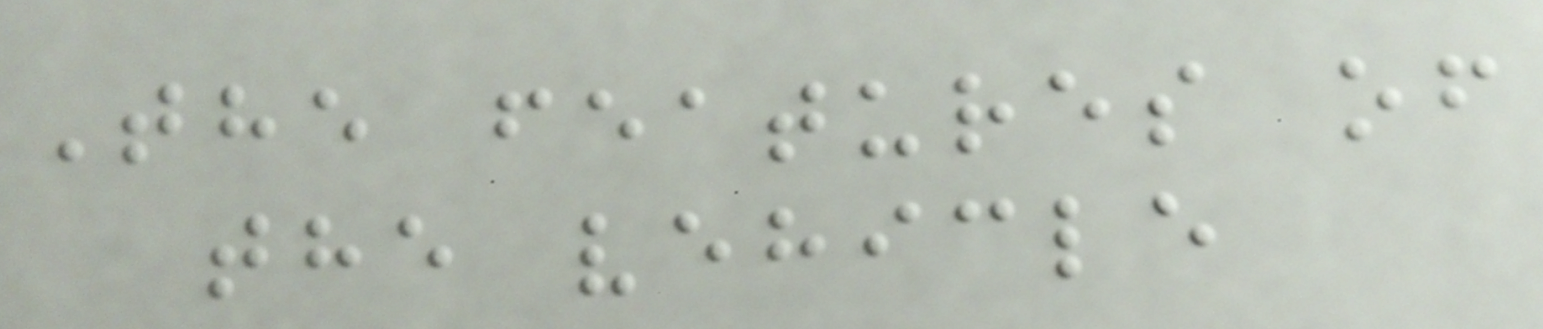The features of
the vehicle
